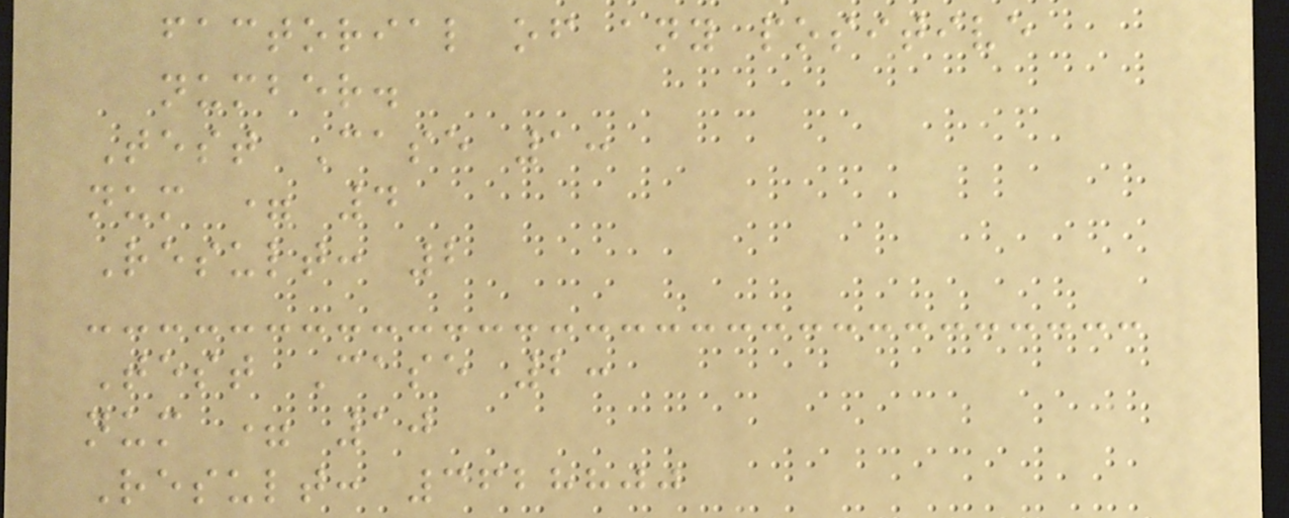factorial of any positive
number.
Test Case 1:
num = 4
Result: 2
Test Case 2:
num = 10
Result: 3628800
